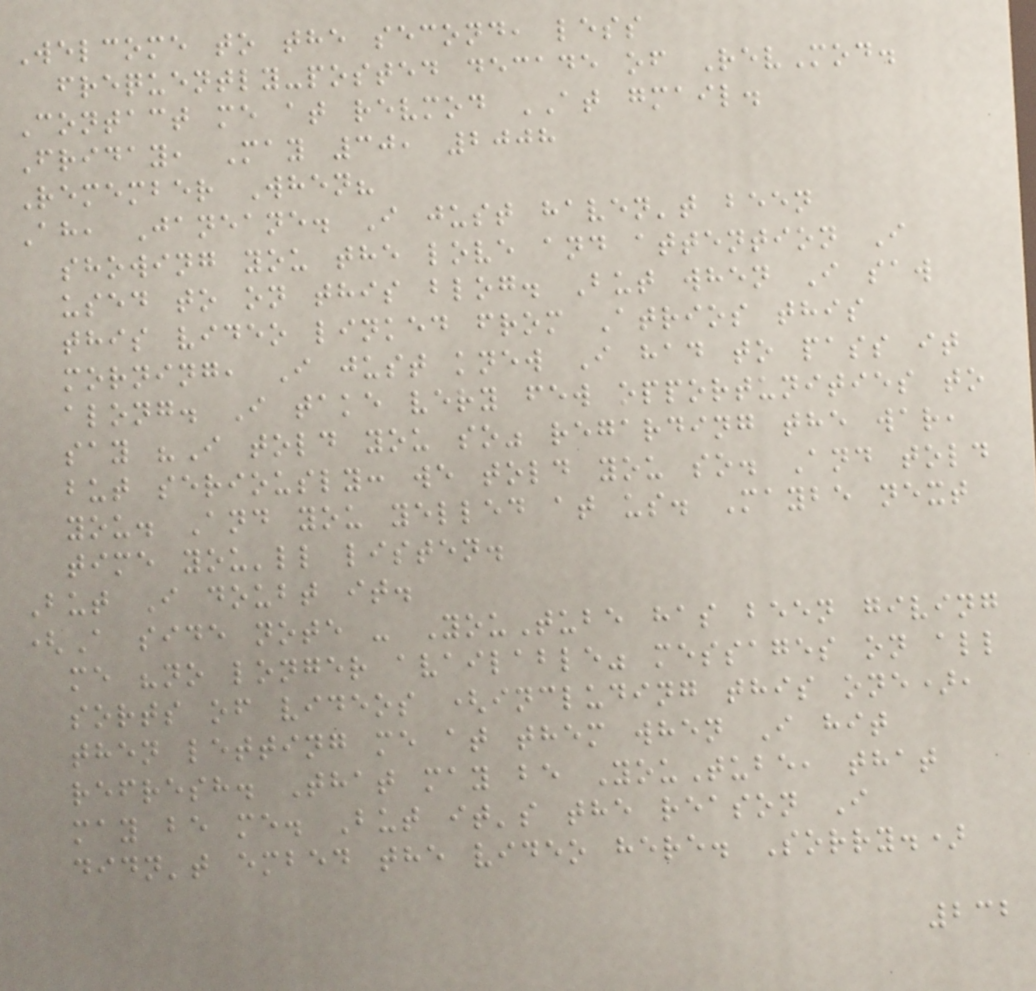Welcome to the second, less
frequently-posted decade of RevMod.
Contact me at revmod AT gmail.
Friday, May 30, 2008
Remember When?
Ah, Janeane. I just haven't been
showing you the love and attention I
used to on this blog. But when I saw
this video linked from Atrios this
morning, I just knew I had to pass it
along. I take very few opportunities to
say "I told you so" regarding the war,
but seriously: we told you so. And told
you. And you yelled at us. Maybe next
time you'll listen.
But I doubt it.
(A side note - YouTube has been giving
me "no longer available" messages on all
sorts of videos (including this one),
then letting me at them when I hit
refresh. That may be YouTube, that
may be me. But it's the reason I
didn't embed the video here. Sorry.)
232
